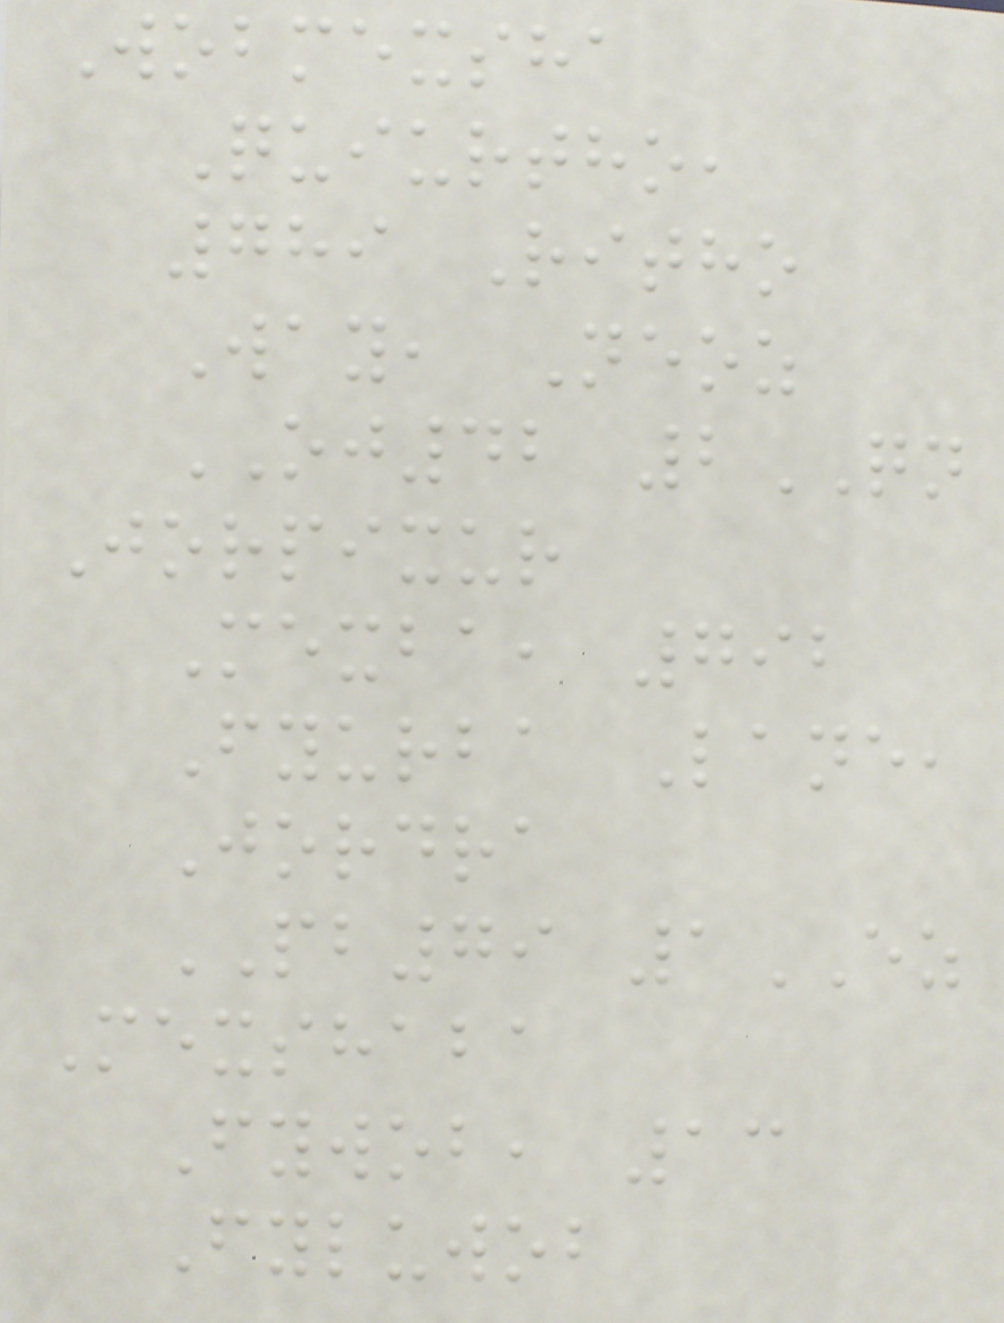Wobmexsha
Quiurtho,
789 Ritho
Way, Neoz
OJ42 2QN
Jorpixur
Mexba, 792
Fyurba Lane,
Jordra
PB79 1EZ
Mexshaba
Fywob, 13
Fyluwob
